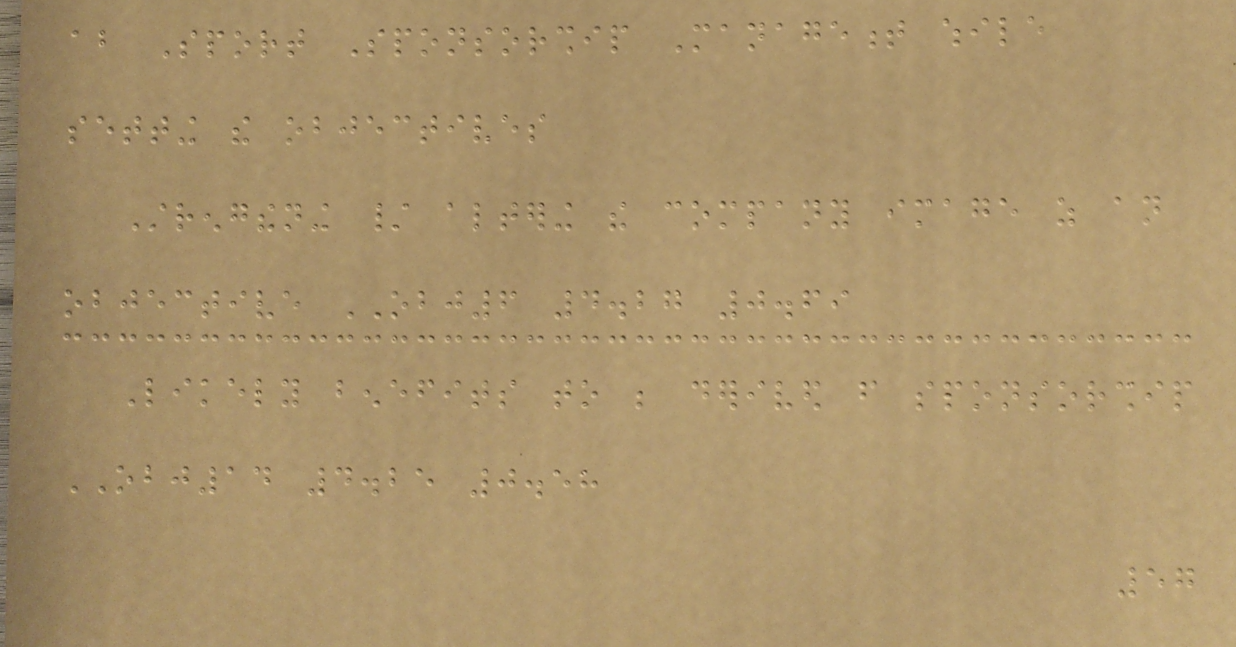about Sport Sponsorship Management while
setting the objectives
Strengthening / altering the company image as an
objective OBJ6 4.27 0.69
Likely benefits to be derived from sponsorship
OBJ14 4.25 0.58
57
